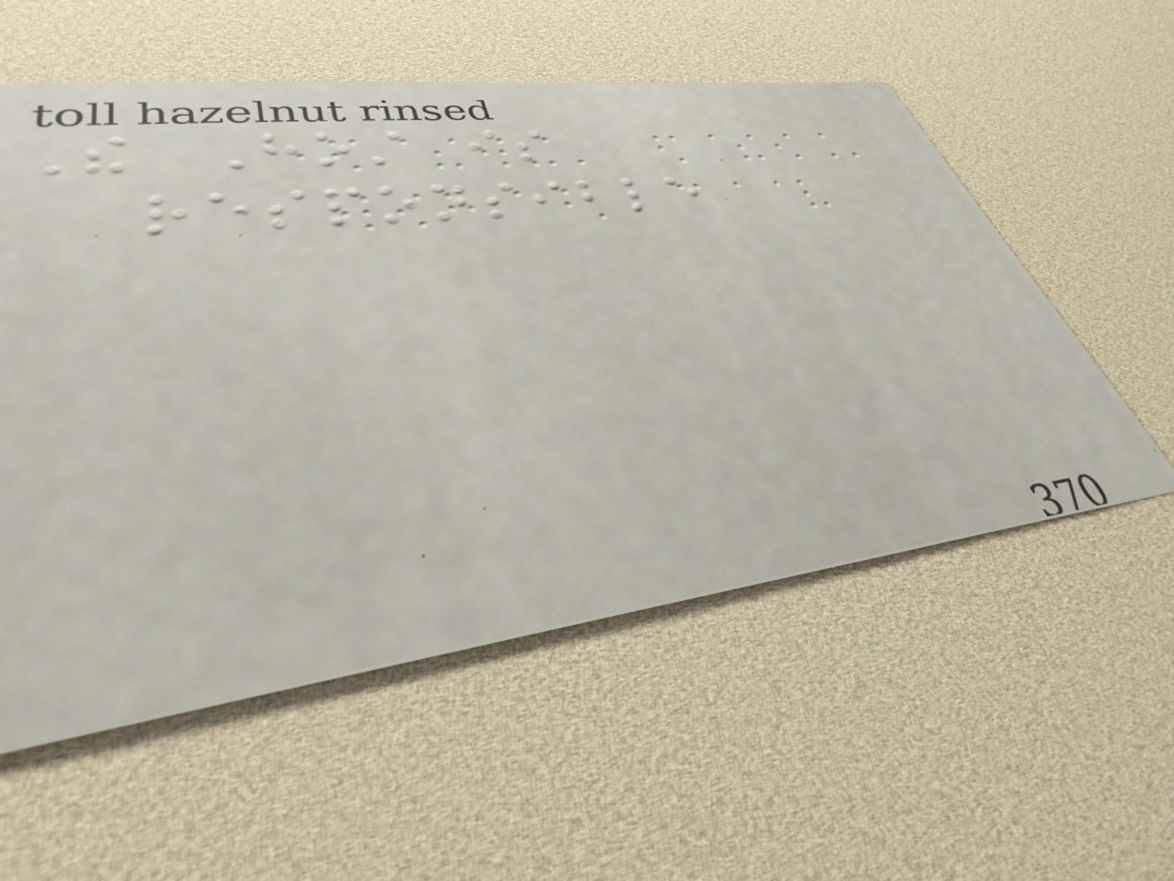The Host is
responsible
